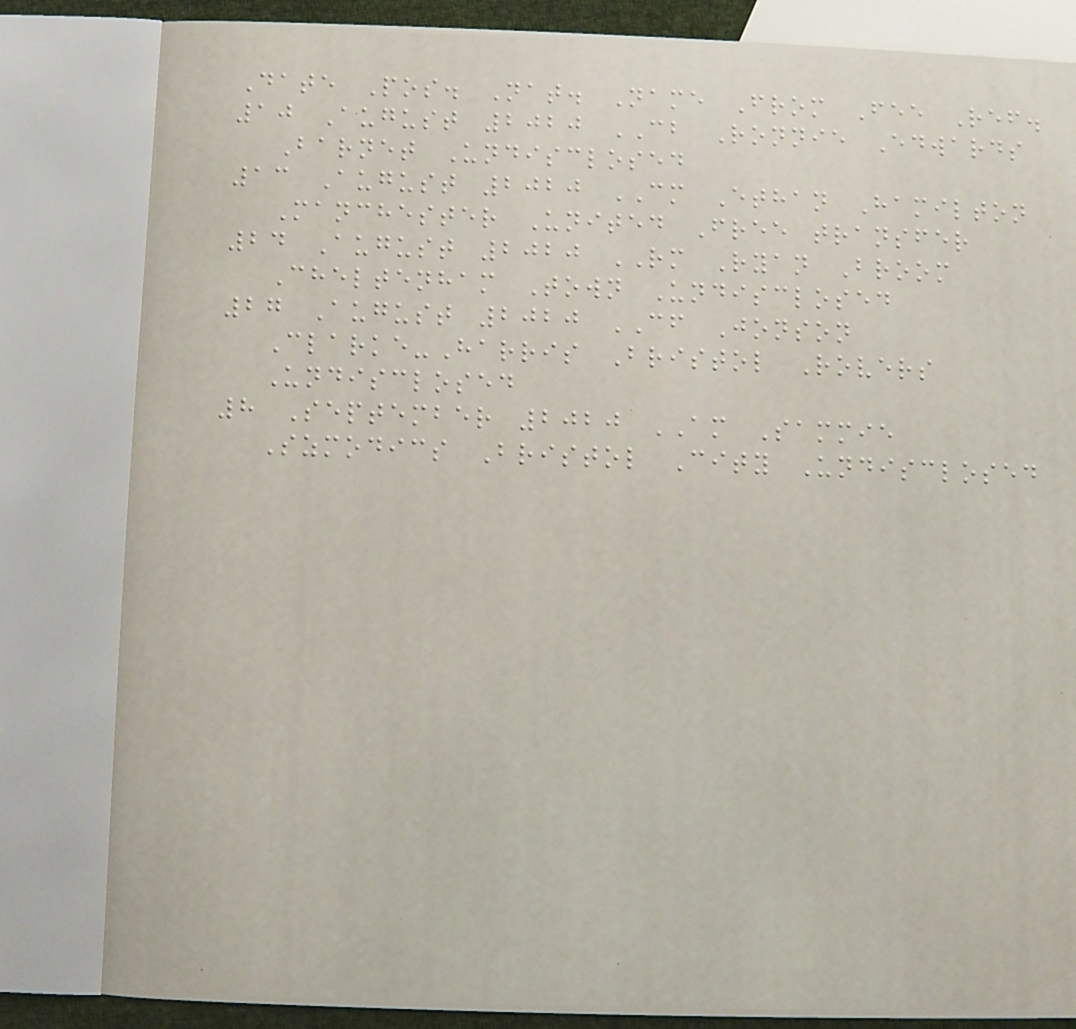Date Pos. Nat. Name From Fee Ref.
10 August 2020 CB Ronnie Edwards
Barnet Undisclosed
13 August 2020 CM Ethan Hamilton
Manchester United Free transfer
24 August 2020 RM Ryan Broom
Cheltenham Town Undisclosed
27 August 2020 CF Jonson
Clarke-Harris Bristol Rovers
Undisclosed
8 September 2020 AM Sammie
Szmodics Bristol City Undisclosed
